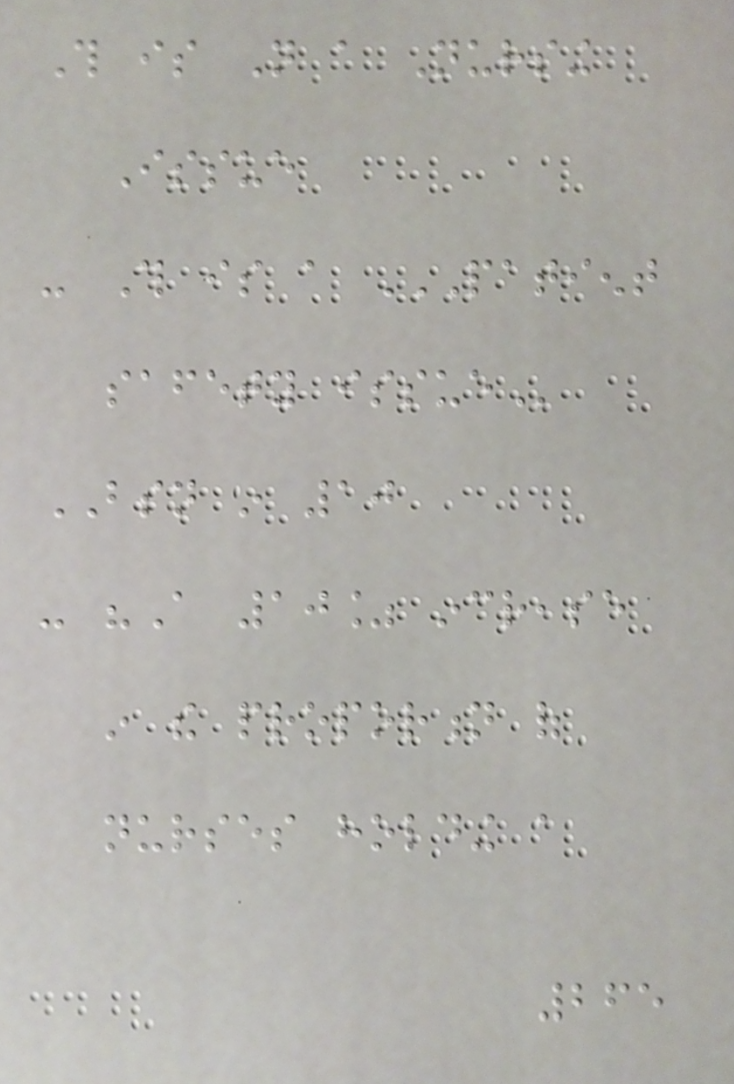This is Not a Nursing
Issue
- This is a PATIENT
SAFETY ISSUE
BSN in 10
- "A 10% increase
in the proportion of
nurses holding a
265
